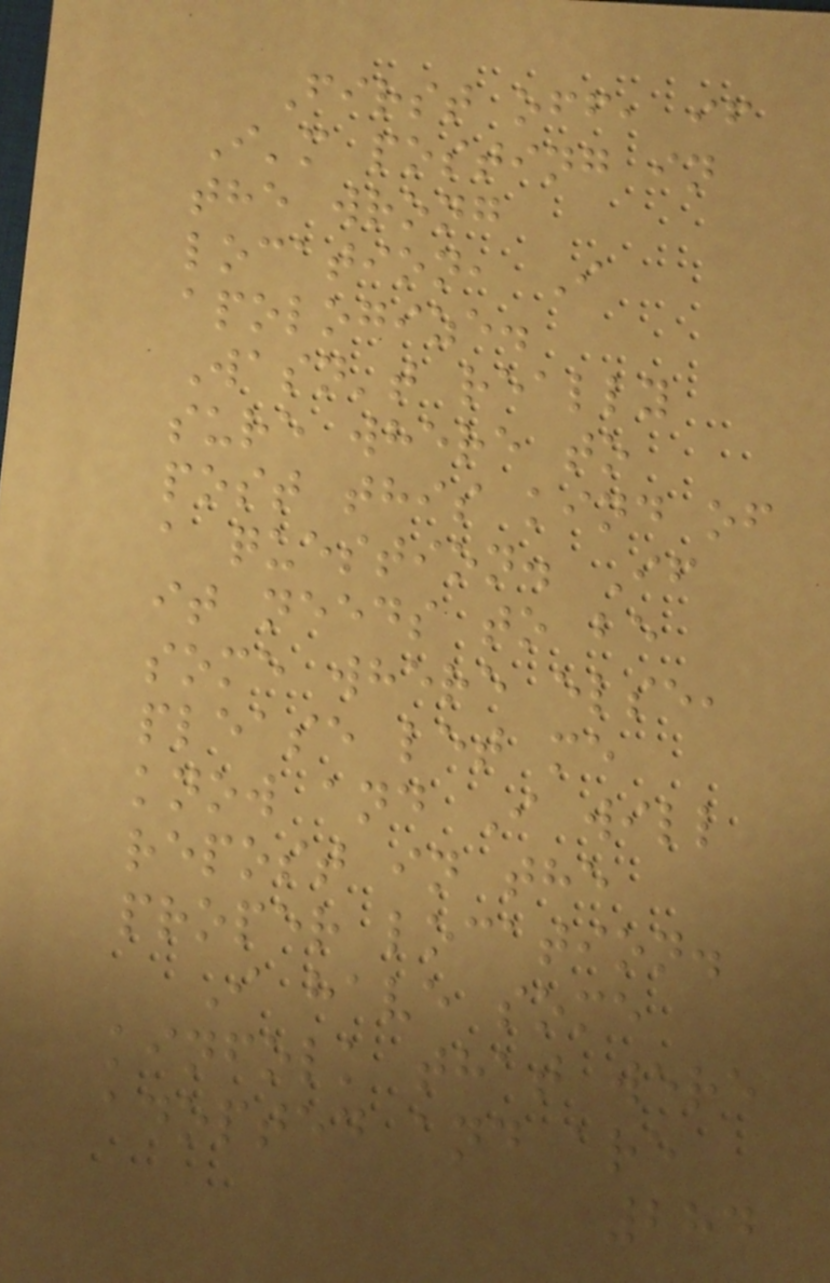First off, if
I'm posting in
the wrong
location, I
apologize.
Wasn't really
sure where to
post this kind of
a question. If
it needs to be
some where else,
please let me
know and I will
repost in the
proper location.
I have some
kinfolk that were
adopted and are
284
